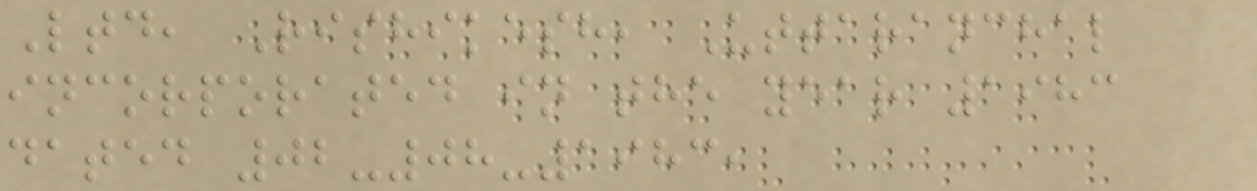Ltd, Rishikesh, Uttaranchal
incorporated in the year 1983
dated 02-08-1983,
